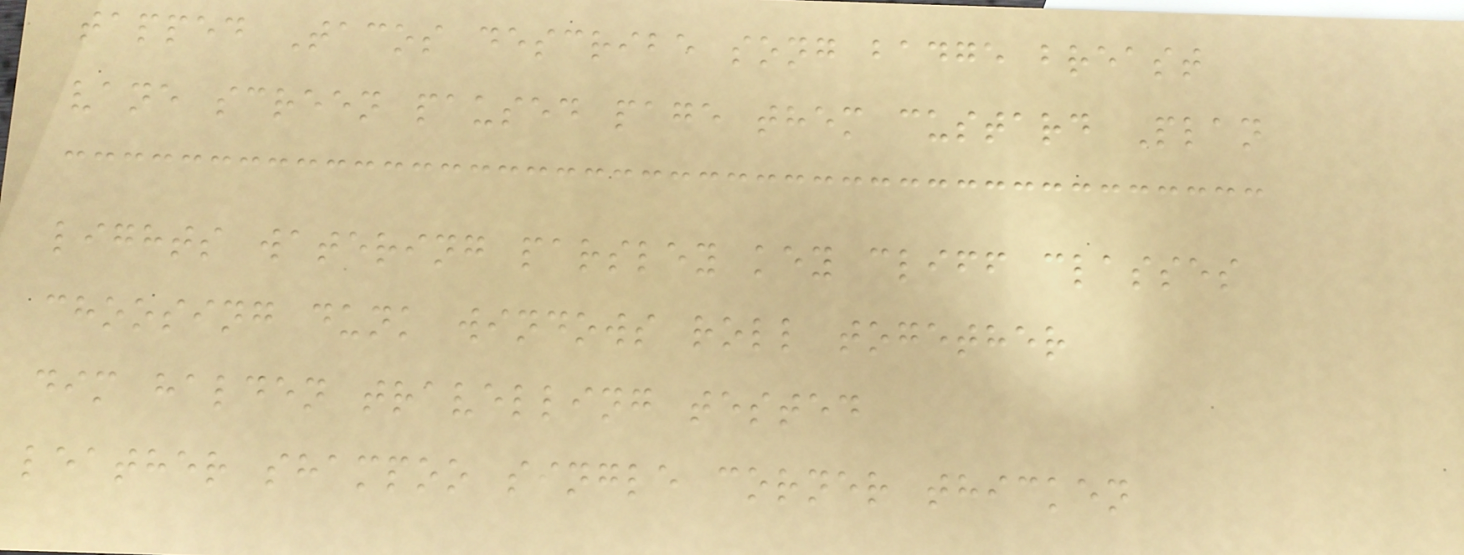tapped Tacos describe song badge breast
vane screen paused page them custard Plan
lights watering parsley key cliff classes
choosing dunk windows roll together
dim halden travelling tested
leather shampoo single corner thicken
